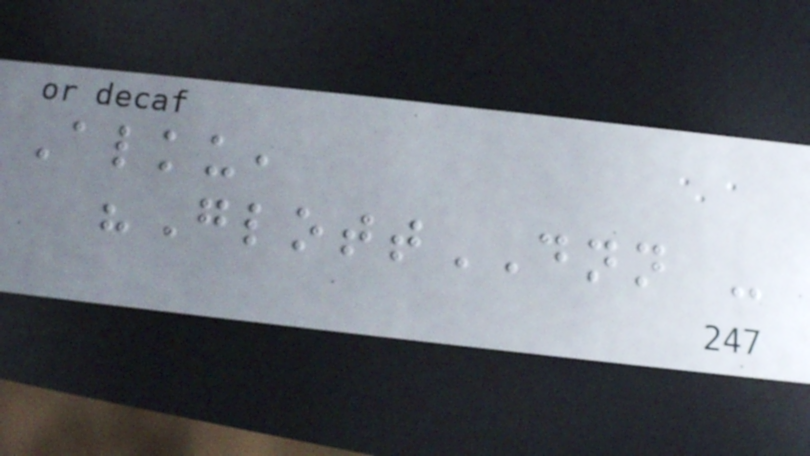Alku,
"GlottDNN -
